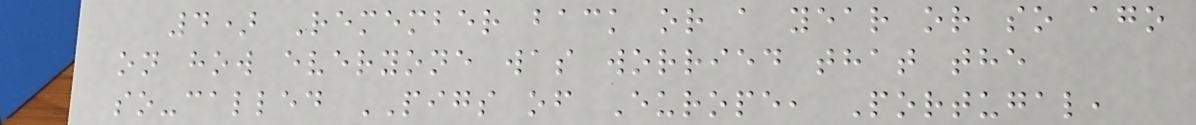4) Remember back or a year or so ago
on how everyone was worried that the
so-called PIGS of Europe, Portugal,
